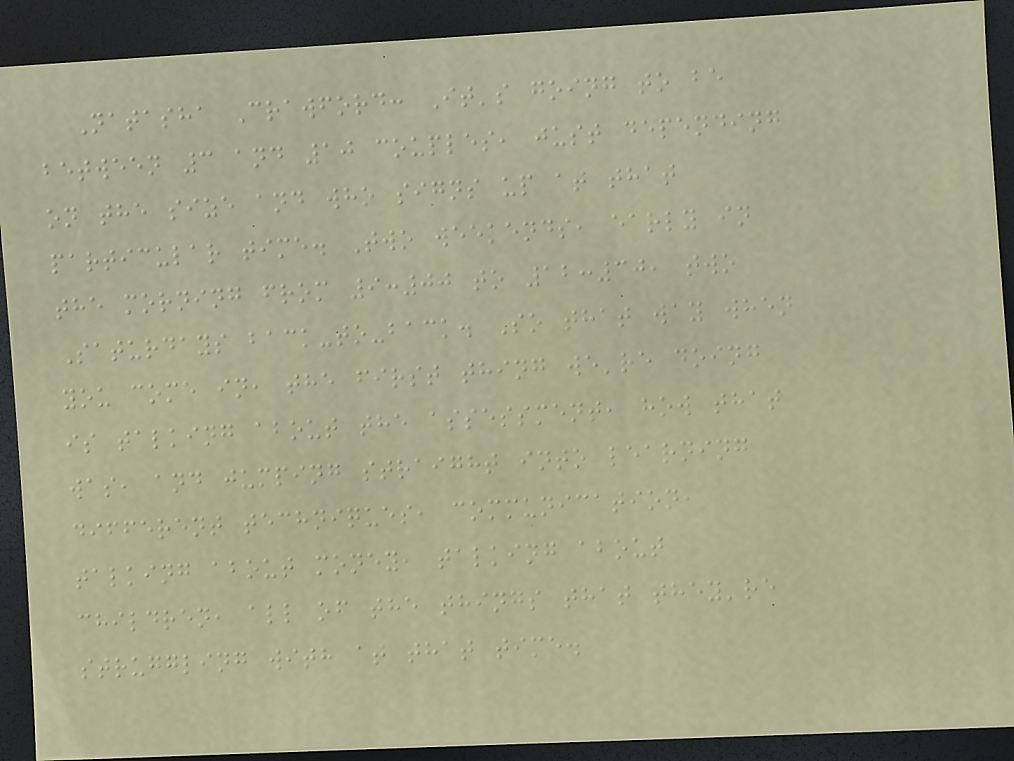Natasha Crawford: It's going to be
between 3 and 10 couples, just depending
on the size and who signs up at that
particular time. Two weekends, early in
the morning from 9:00 to 12:30, two
Saturdays back-to-back. So that way when
you come in, the first thing we're doing
is talking about the assessment, how that
was, and jumping straight into learning
different techniques, communication,
talking about money, talking about
children, all of the things that they're
struggling with at that time.
